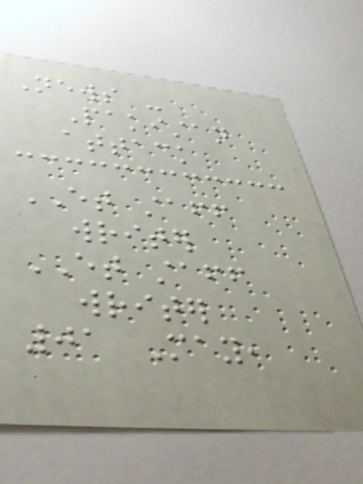News -
Pakistan
attack
ET staff
writer
ET staff
writer
01 May,
